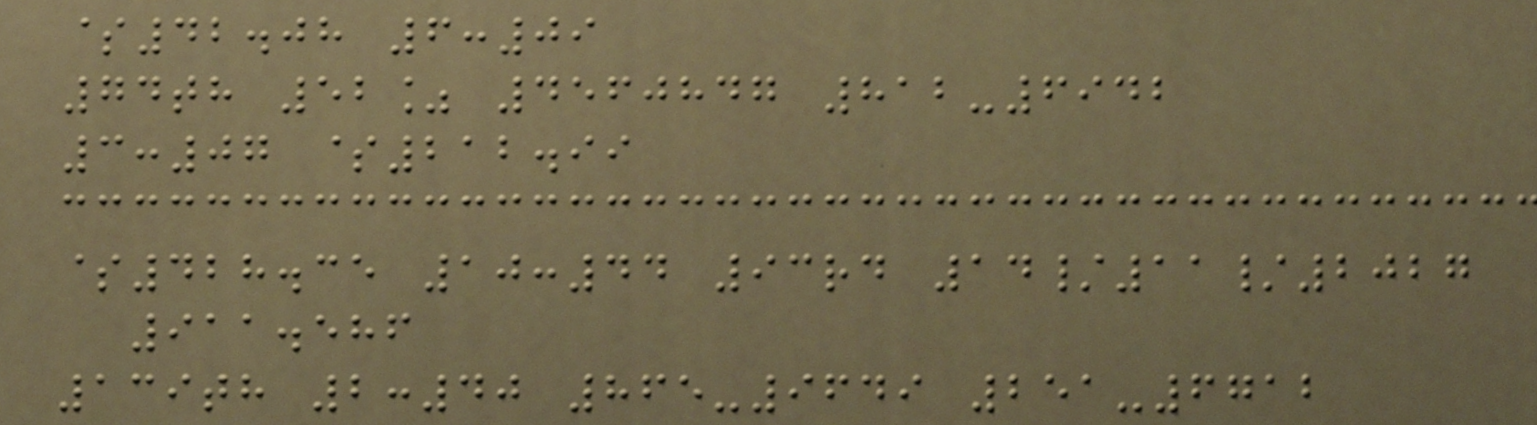$42.08 6:09
74th 52% 4560847 812-6942
3:07 $212.99
$428.35 10:44 93rd 14/11/2027
911.586
139th 2:40 865-9649 251-6712
